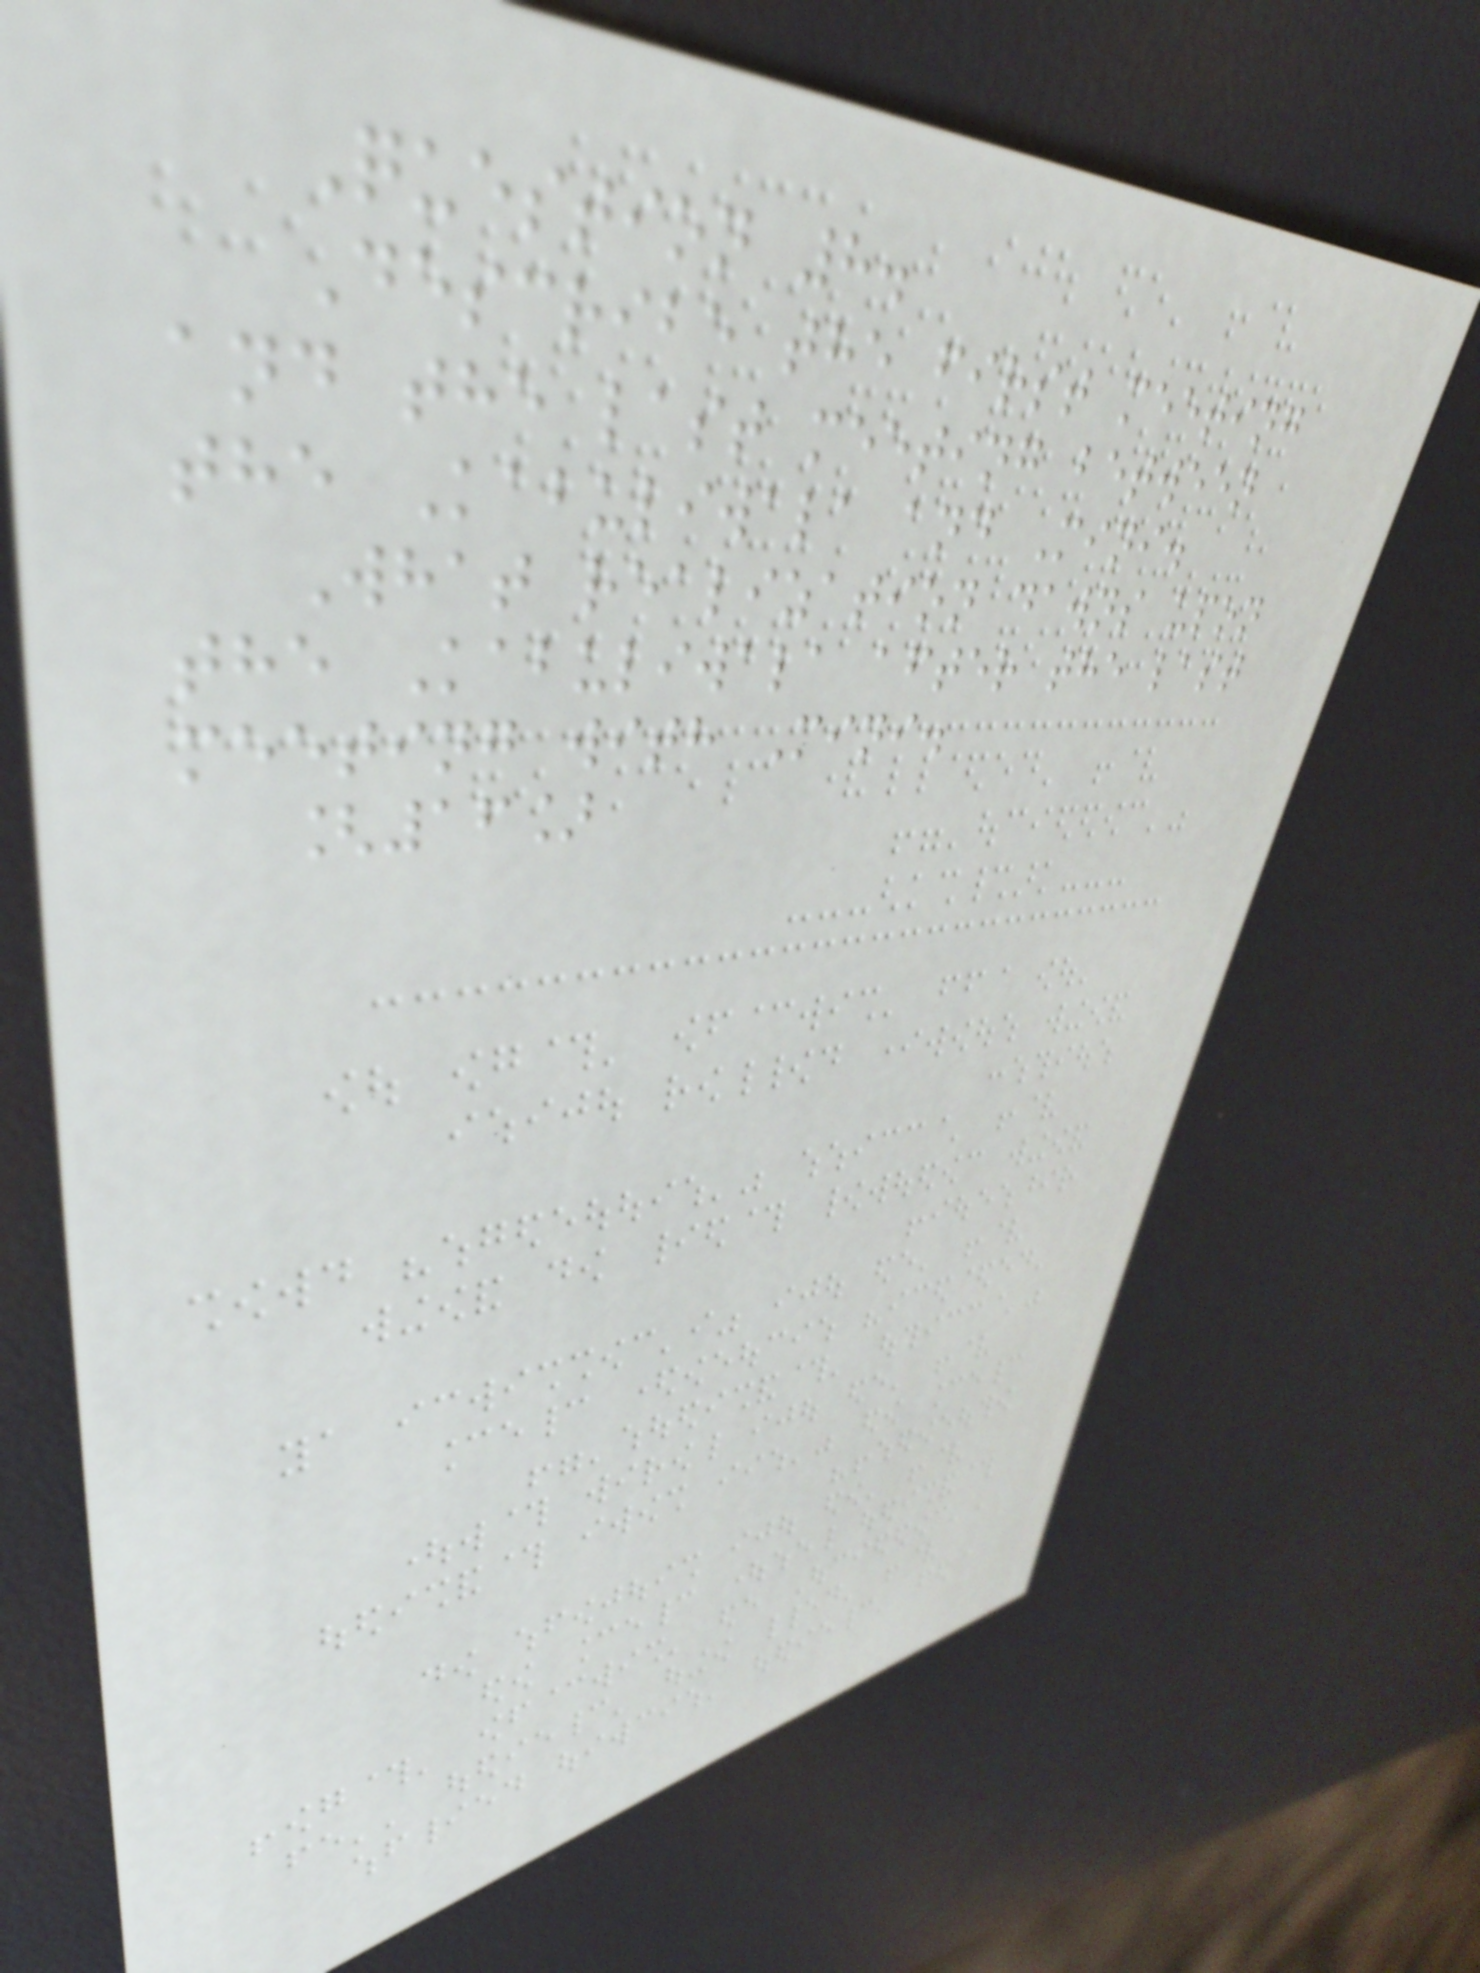Question 8.
Describe the first meeting
and the last meeting between
the Kabuliwala and Mini.
What realization dawns upon
the Kabuliwala after the last
meeting with Mini.
[16]
